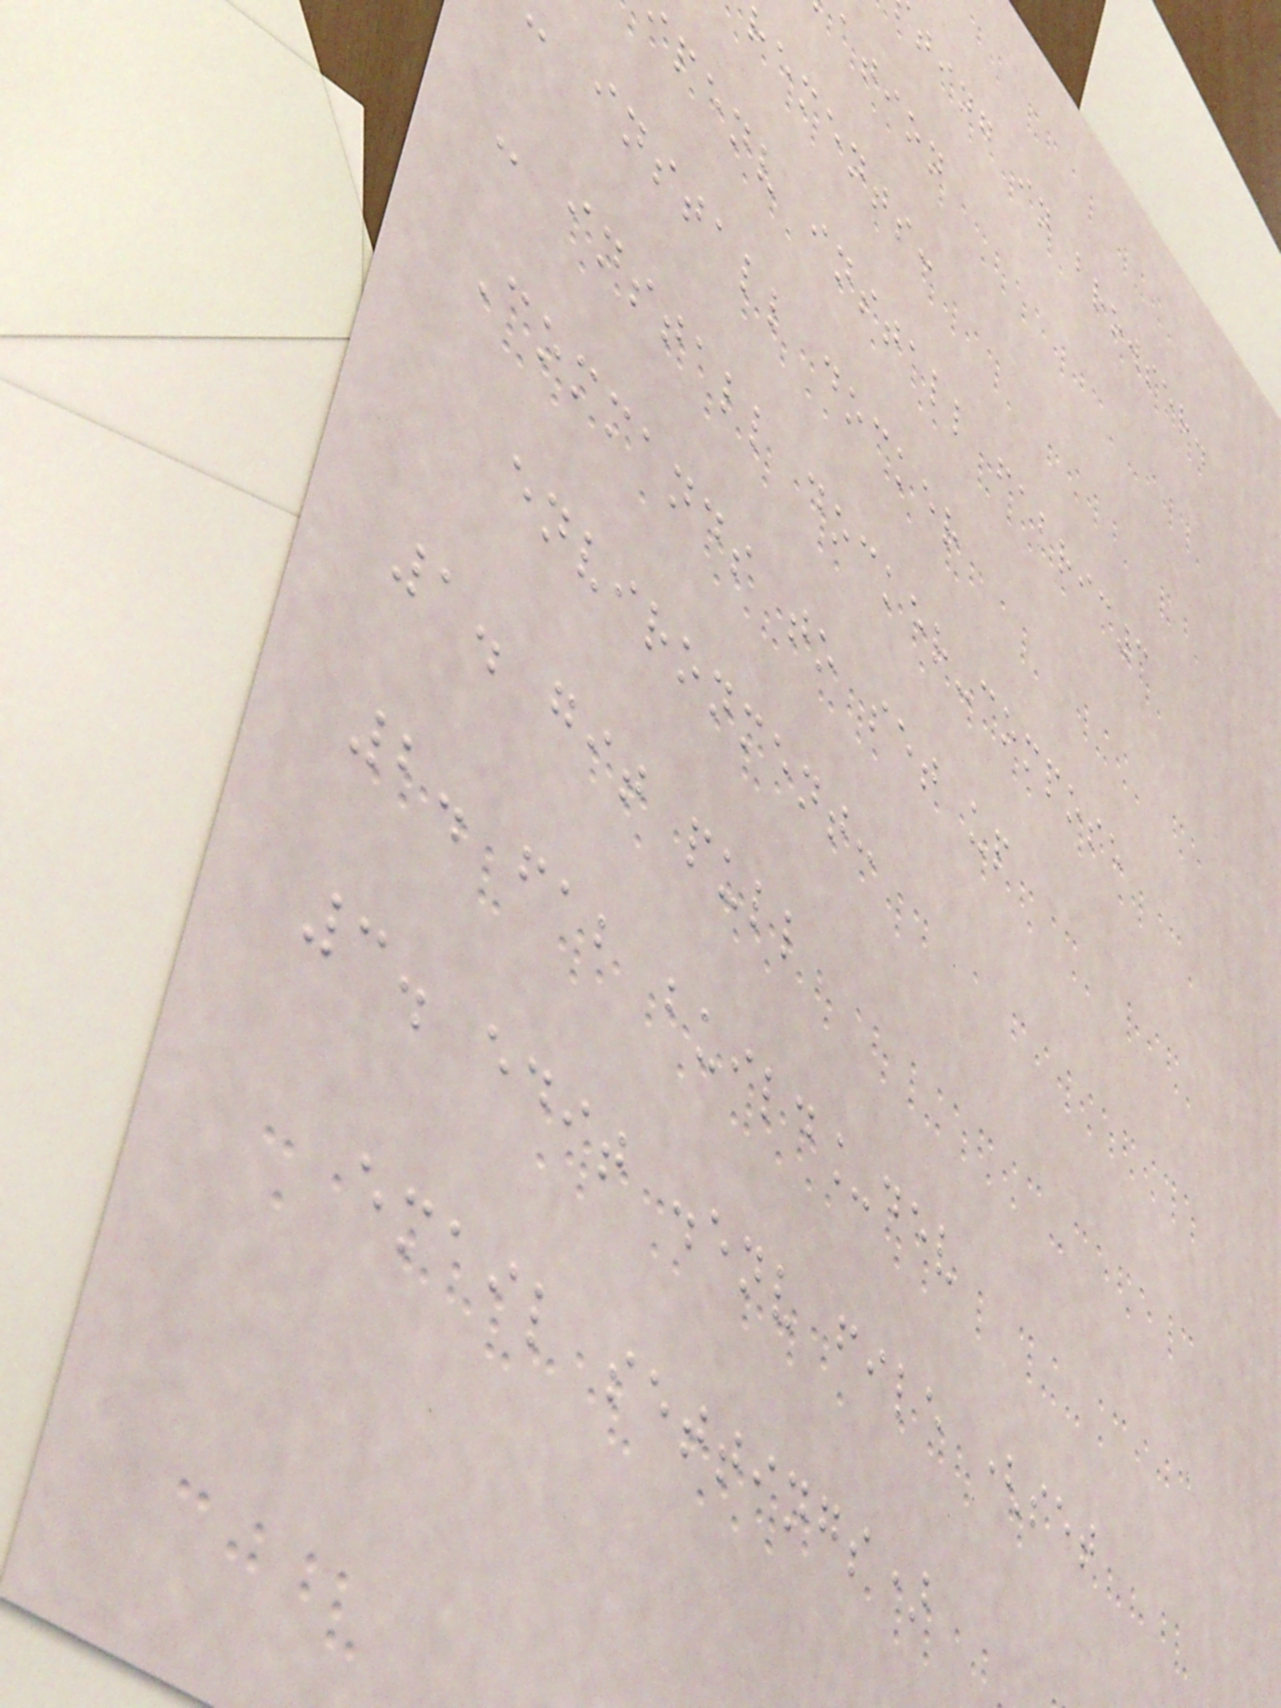ting in browser.
ation
rements:
penv install fabric3
install docker
- install docker-compose
Commands to set up
environment:
1. git pull
2. fab build_dev
3. edit .env file (set
email settings)
